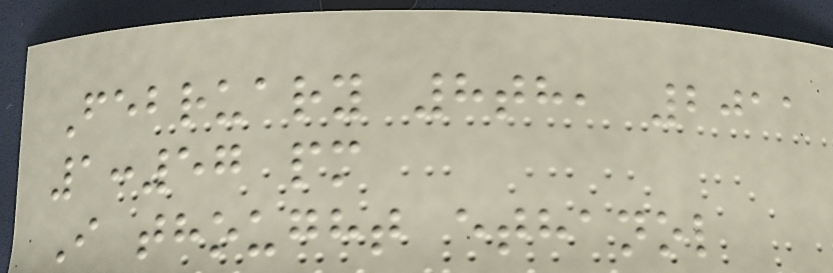February 8th, 2011
1:57 pm
I thought ethanol
